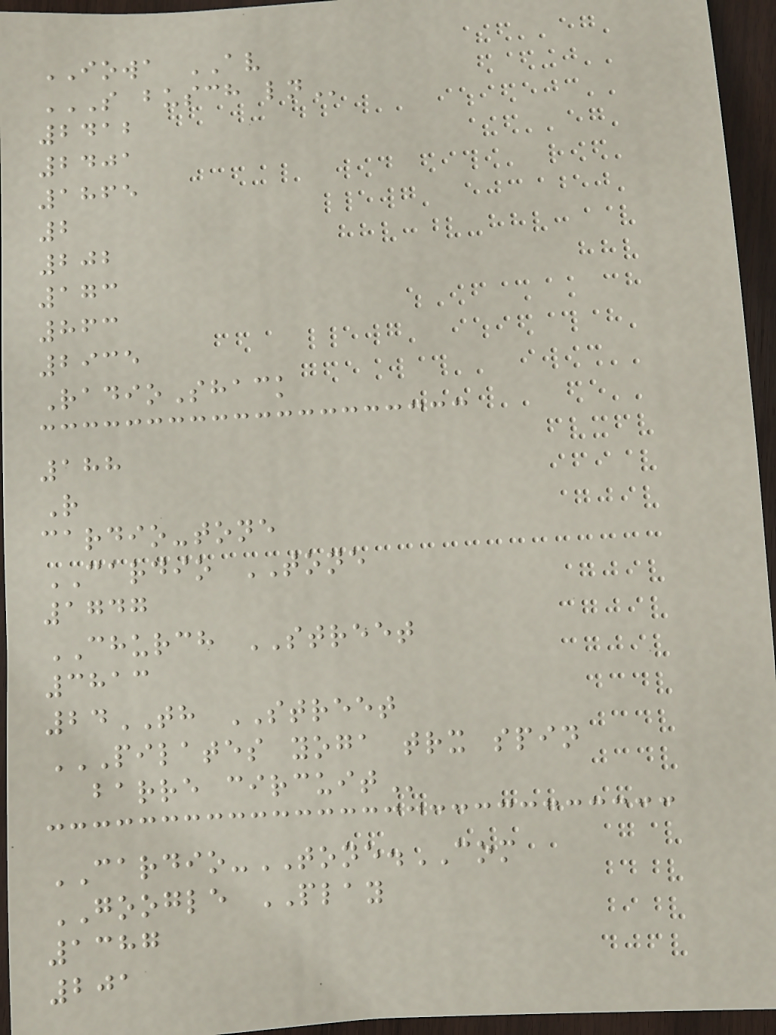IOWA AV
S BUSCH LN
2412
2401
1865
2
202
173
863
2935
RadioShack
188
R
cardio-tone
CARDIO TONE
1747
CHURCH STREET
3813
24TH STREET
PILATES YOGA TRX SPIN
BARRE CIRCUIT
CARDIO-TONE.COM
GOOGLE PLAY
1387
201
